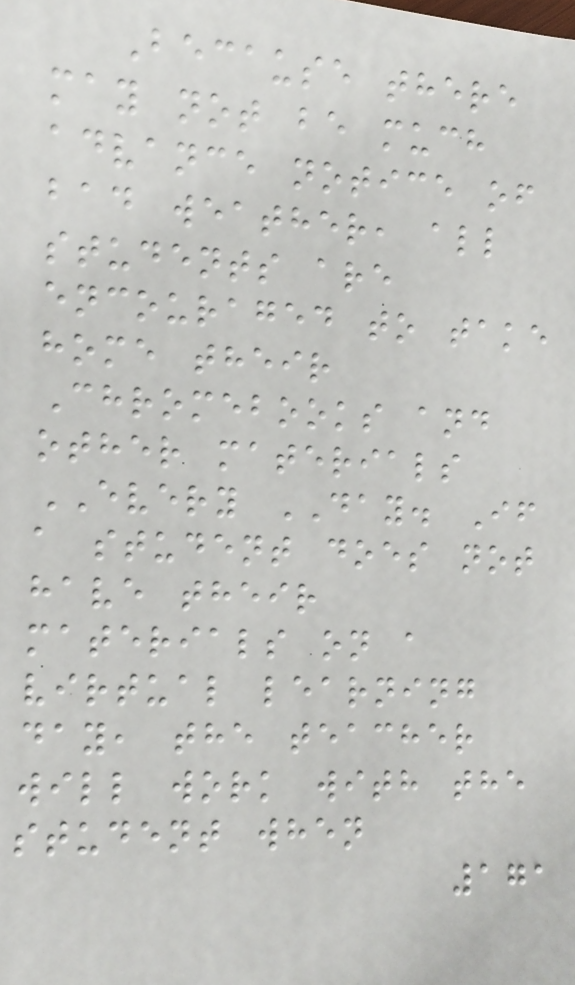Because there
may not be much
advance notice of
bad weather, all
students are
encouraged to take
home their
Chromebooks and
other materials
EVERY DAY. If
a student does not
have their
materials on a
virtual learning
day, the teacher
will work with the
student when
171
